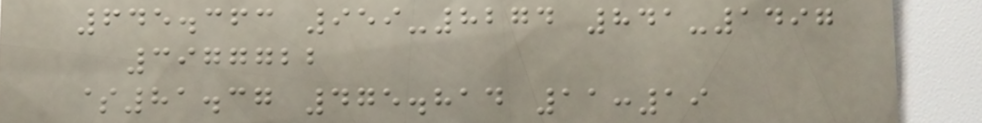645.363 959-8274 841-1497
3977722
$81.37 475.814 11:19
